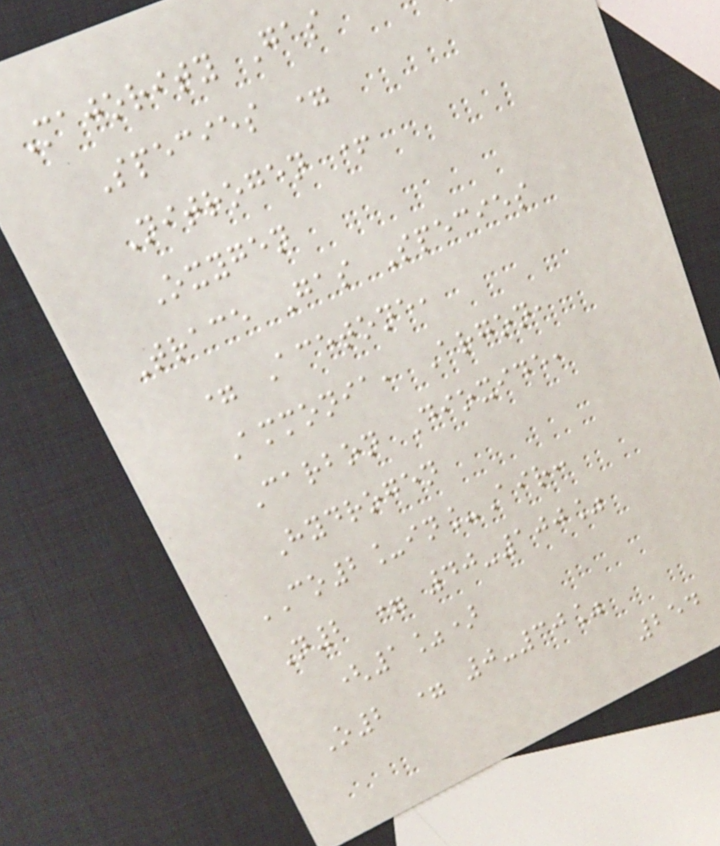Majority Gas
Species =
Nitrogen +
Oxygen
Trace Gas Species
= Acetone,
Ammonia, Argon,
Carbon Dioxide,
Hydrogen
CO2_in_Air:
N2 = 40-100%
(1%)
O2 = 0-30%
254
